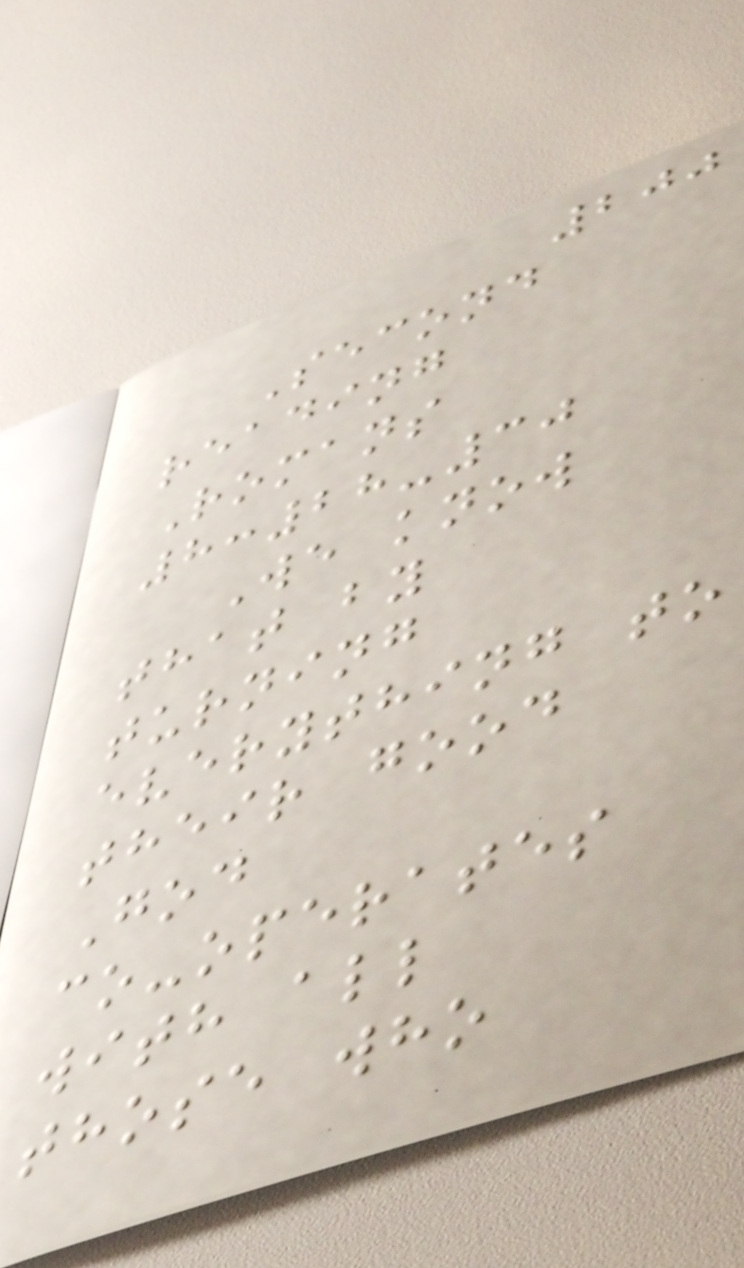200
Second
reading
Romans
8:28-30
We know
that by
turning
everything to
their good
God
co-operates
with all
those who
